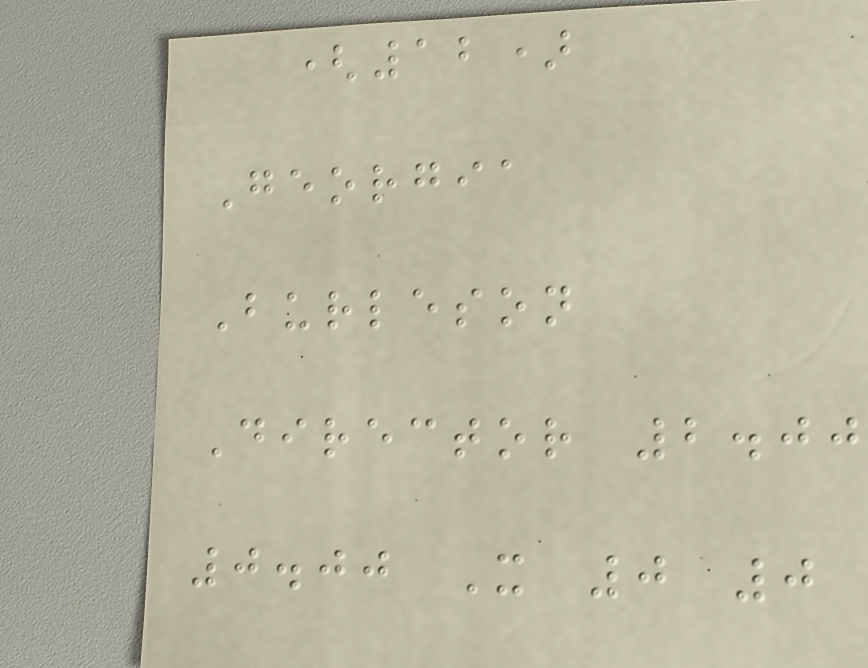(12)
Georgia
Burleson
Director 2.00
0.00 X 0 0
